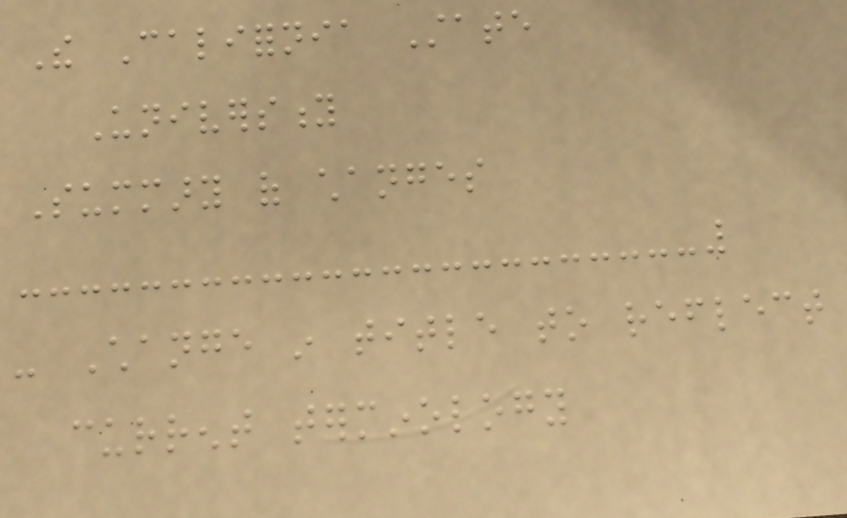The California State
University
Summary of changes
- Change in title to reflect
current terminology
